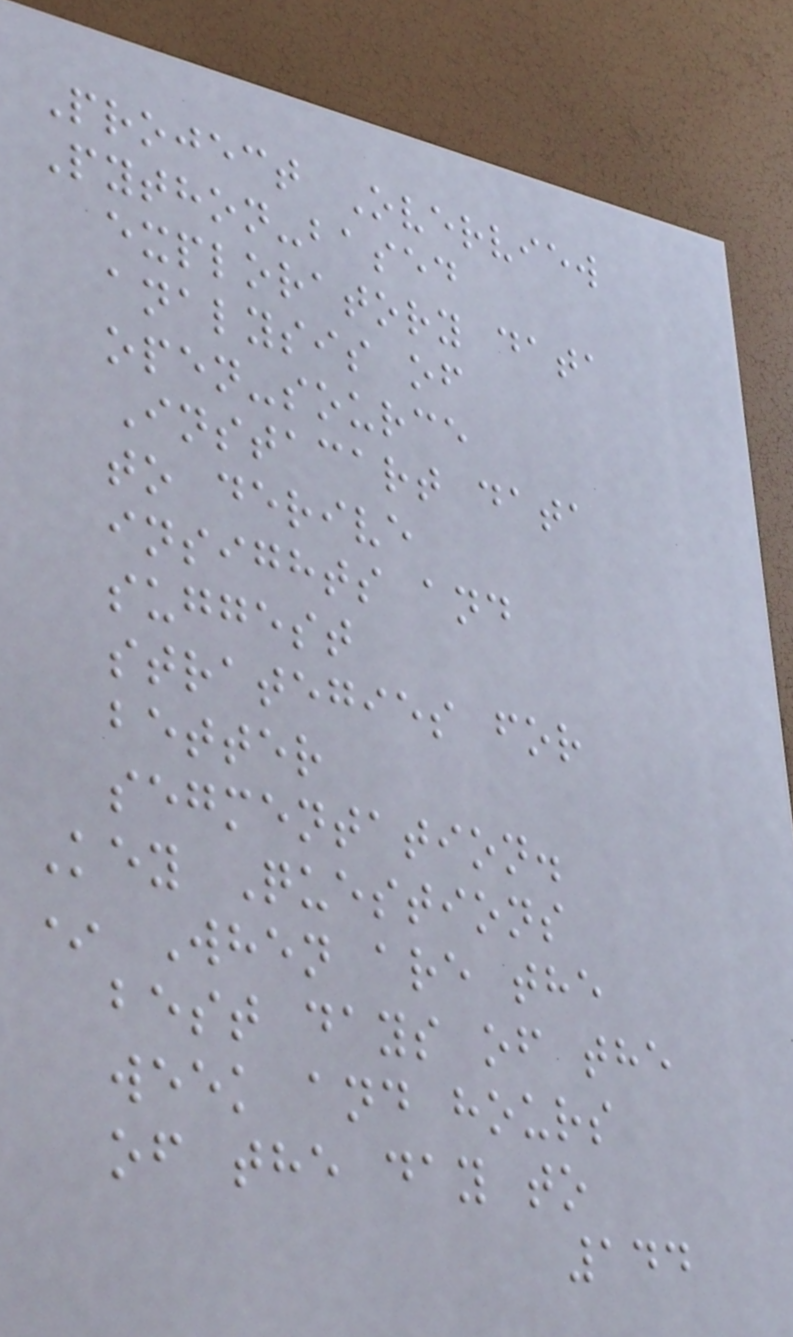Project Overview
Python-based
exploratory data
analysis of
open-source
Instacart data
to derive
insights and
suggest
strategies for
better
segmentation.
Key Questions
* When are the
best days of the
week and hours
of the day to
144
